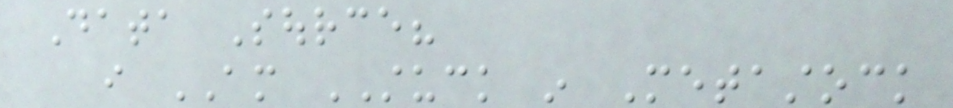Data Source?
i AM STUCK in Metastock
